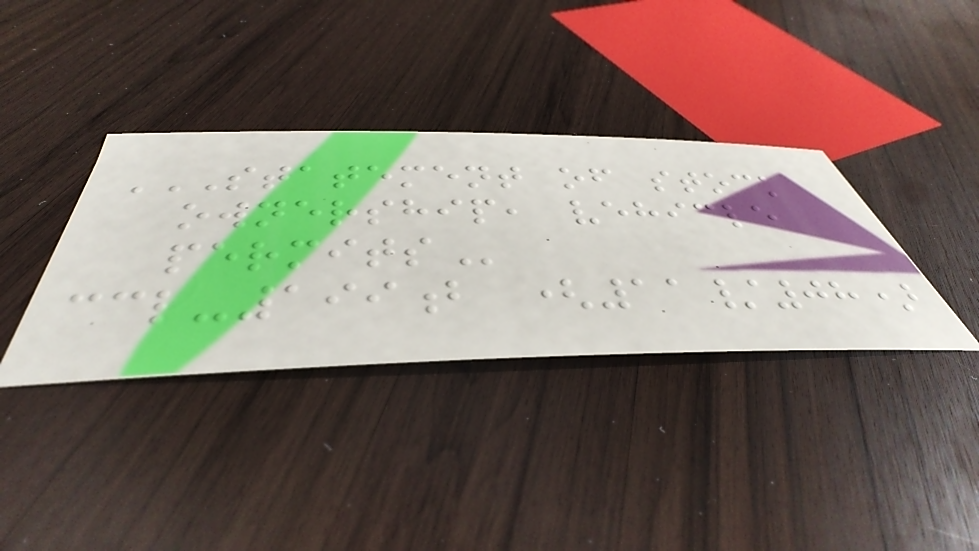STATEMENT OF STOCK
OWNERSHIP, VEHICLE
PERMITS
ccl-199b (11/08)
